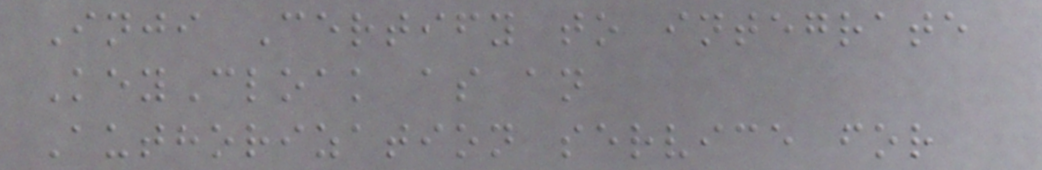Inji Certify to integrate
KeyCloak as an
Authorization service for
